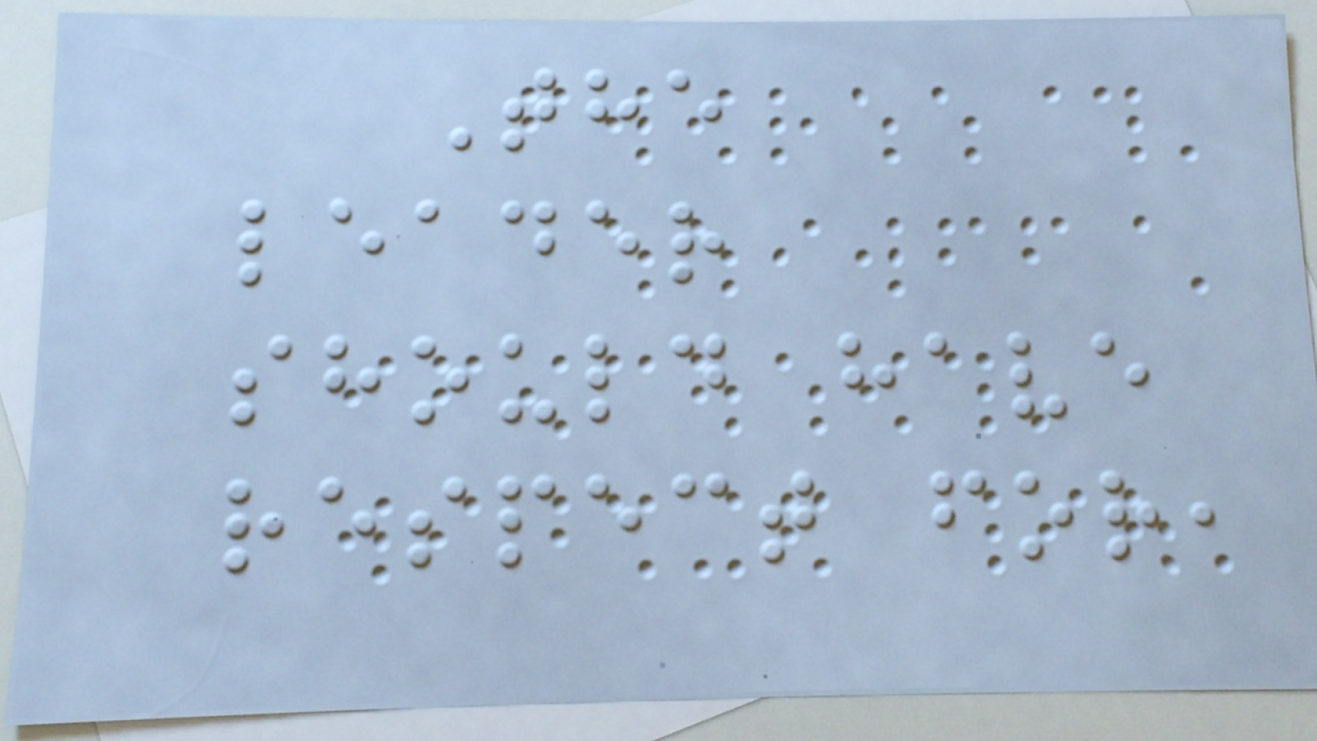The
leader
should have
respect for,
